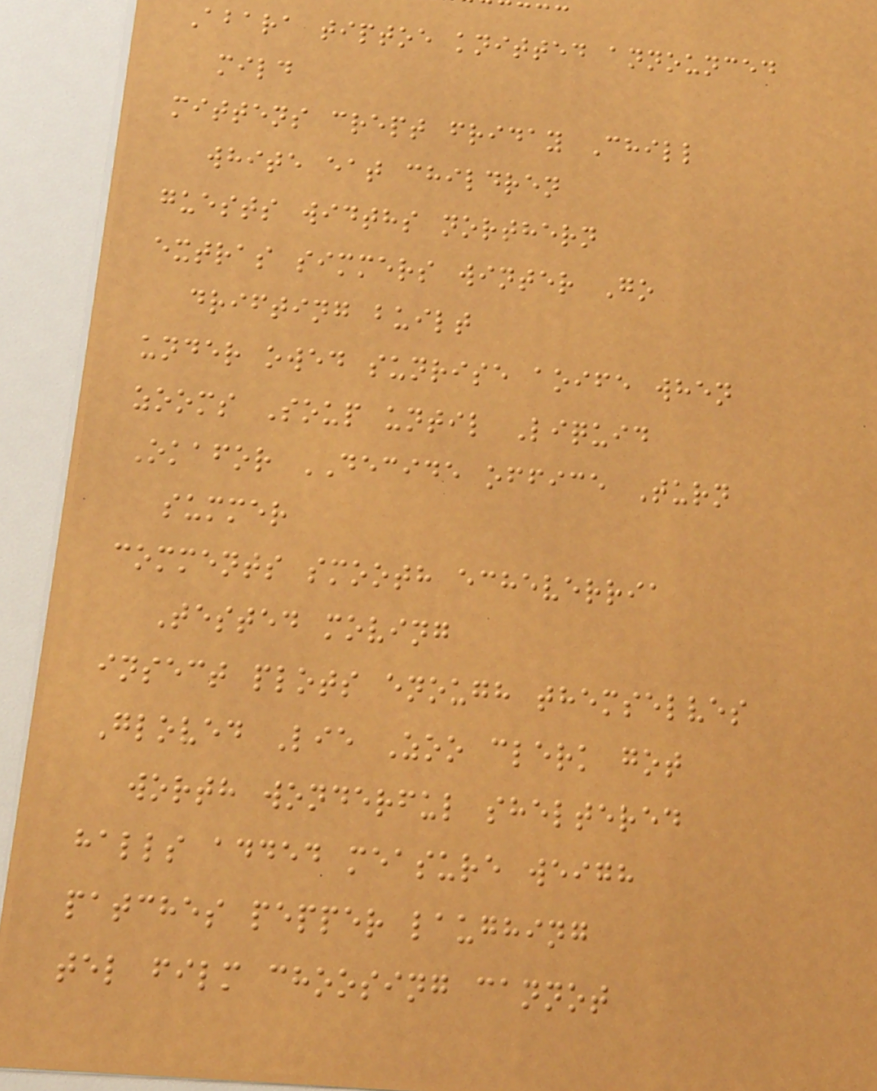Abara tiptoe knitted announced
mild
mittens crept friday Chill
white eat children
guests widths northern
extras simmers winter Go
drifting built
under owed sunrise aoife when
zooms Soup until Liquid
Okafor DECIDE office Turn
summer
comments smooth echeverria
Tested moving
insect plots enough themselves
Gloved Lie Zoo clerk got
worth wonderful sheltered
halls added measure weigh
patches pepper laughing
tel film choosing cannot
